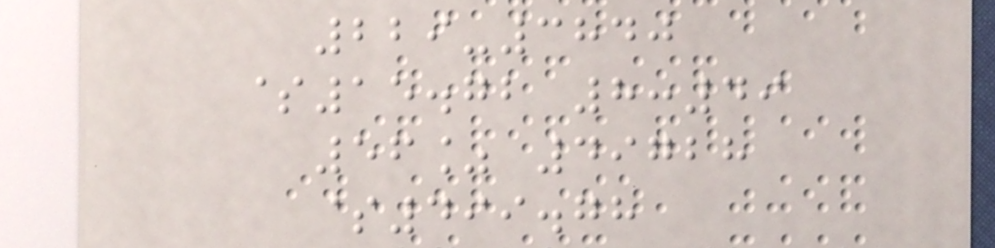229-3840
$15.72 8:49
56% 49728
$499.78
